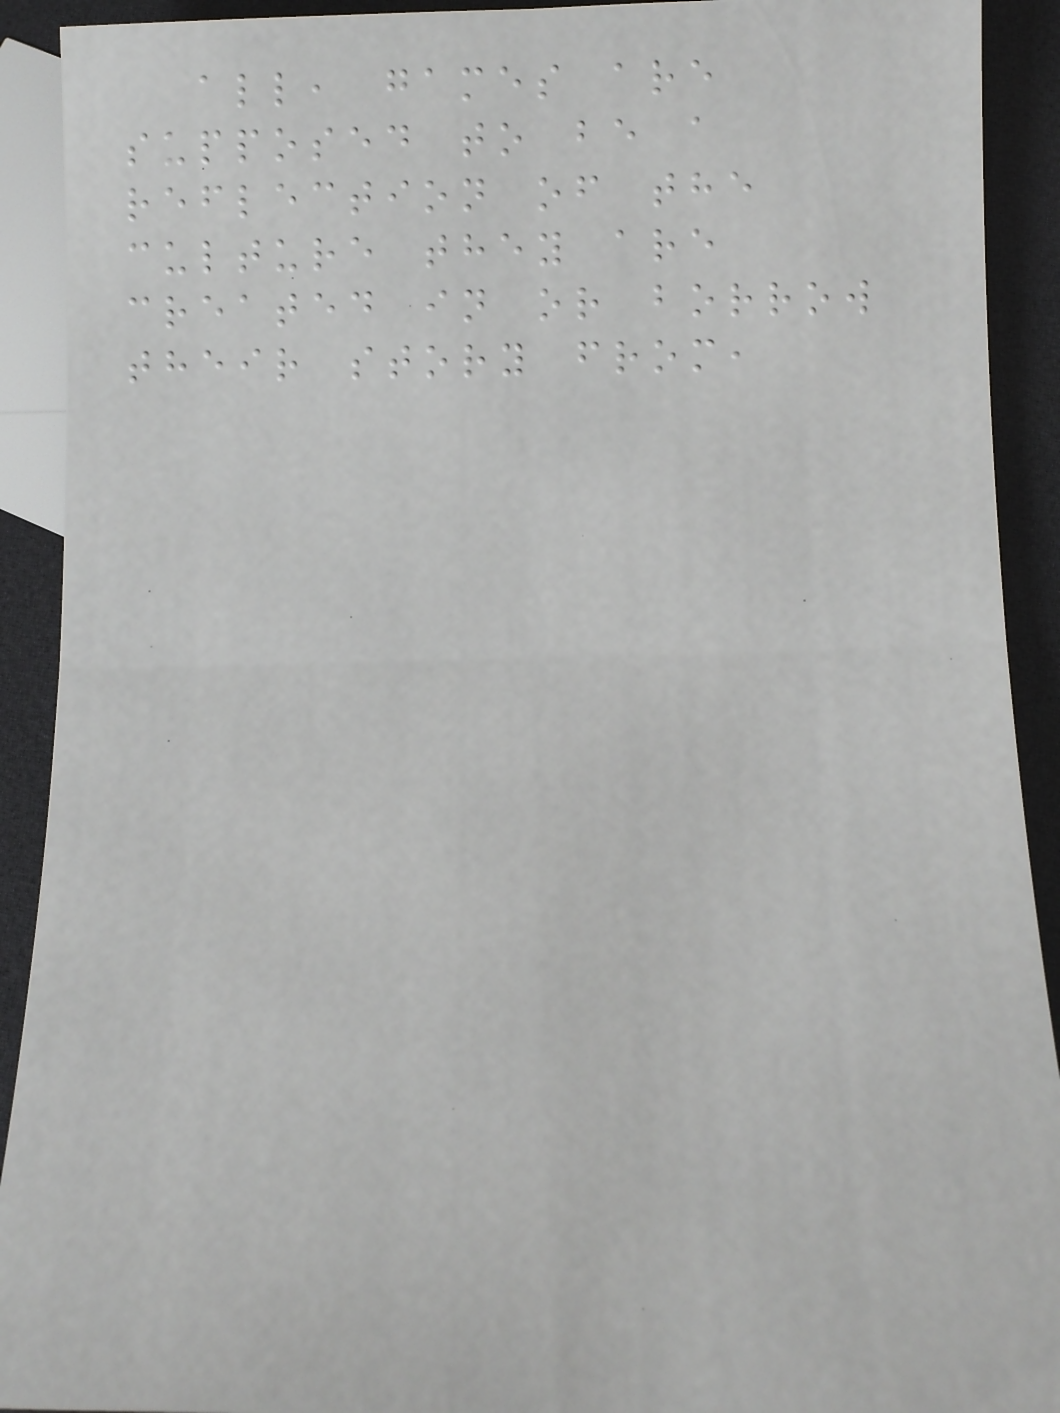all, games are
supposed to be a
reflection of the
culture they are
created in or borrow
their story from,
